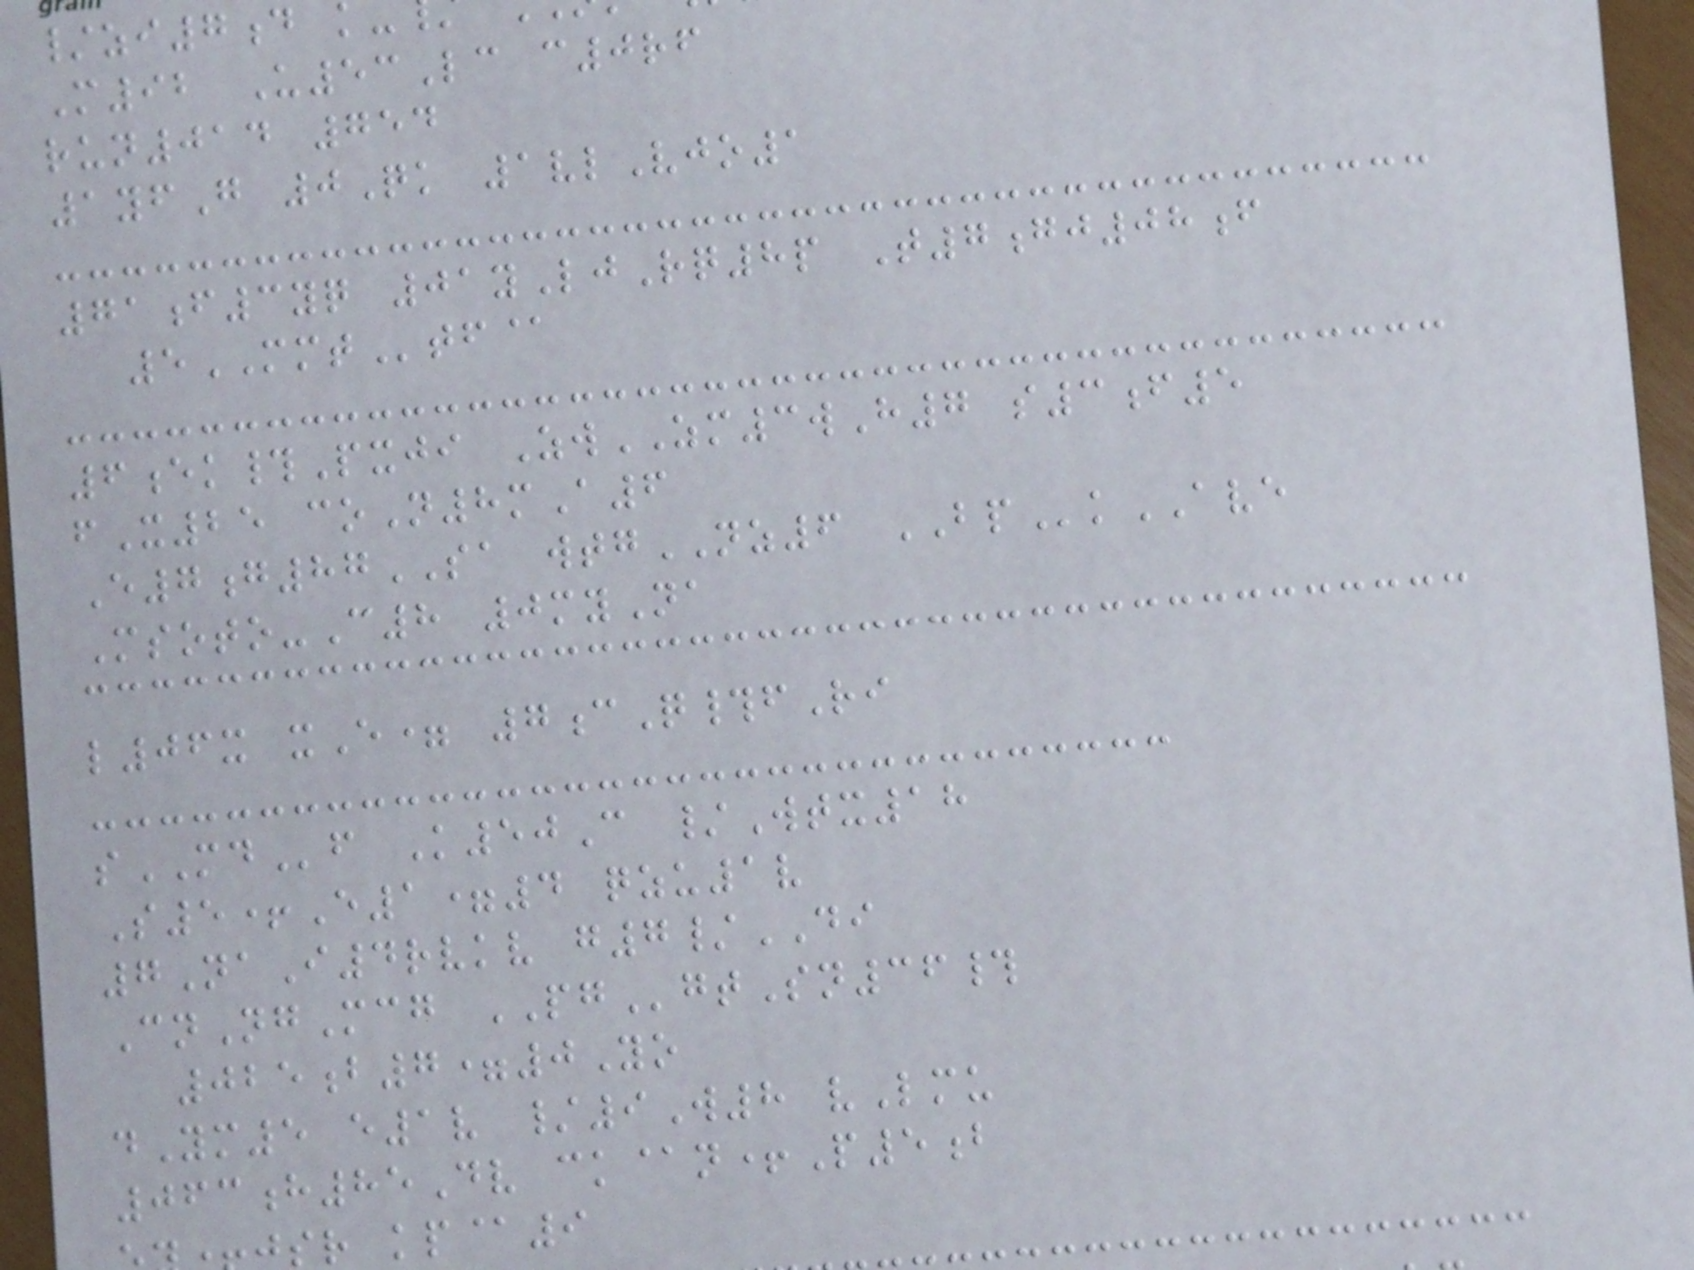/zi7d k
M92 U53Lc c0rf
run014 754
1yfG 0Qk 1vlVjo1
71f3yq 01yLjRq8p T7gj08f
5MMTtf@
6ek#Pxji ZwZM3wH7 s3f5
fX25 coN8mA6
E7g87SA wtgNZ6 BPkAVE
Msoto-C8 0myNa
l06x xE= 7cQ#fRi
sMDf K50C /Wtx18
S5+E1=4 qzu1v
7NaI4rvkv g7/DI
CnNgMcg PGgtSn36#
025b7=0Yo
dYm5 e1v /9W8 vLmu
063h85Dv ck@n+P5b
sr kp@9
